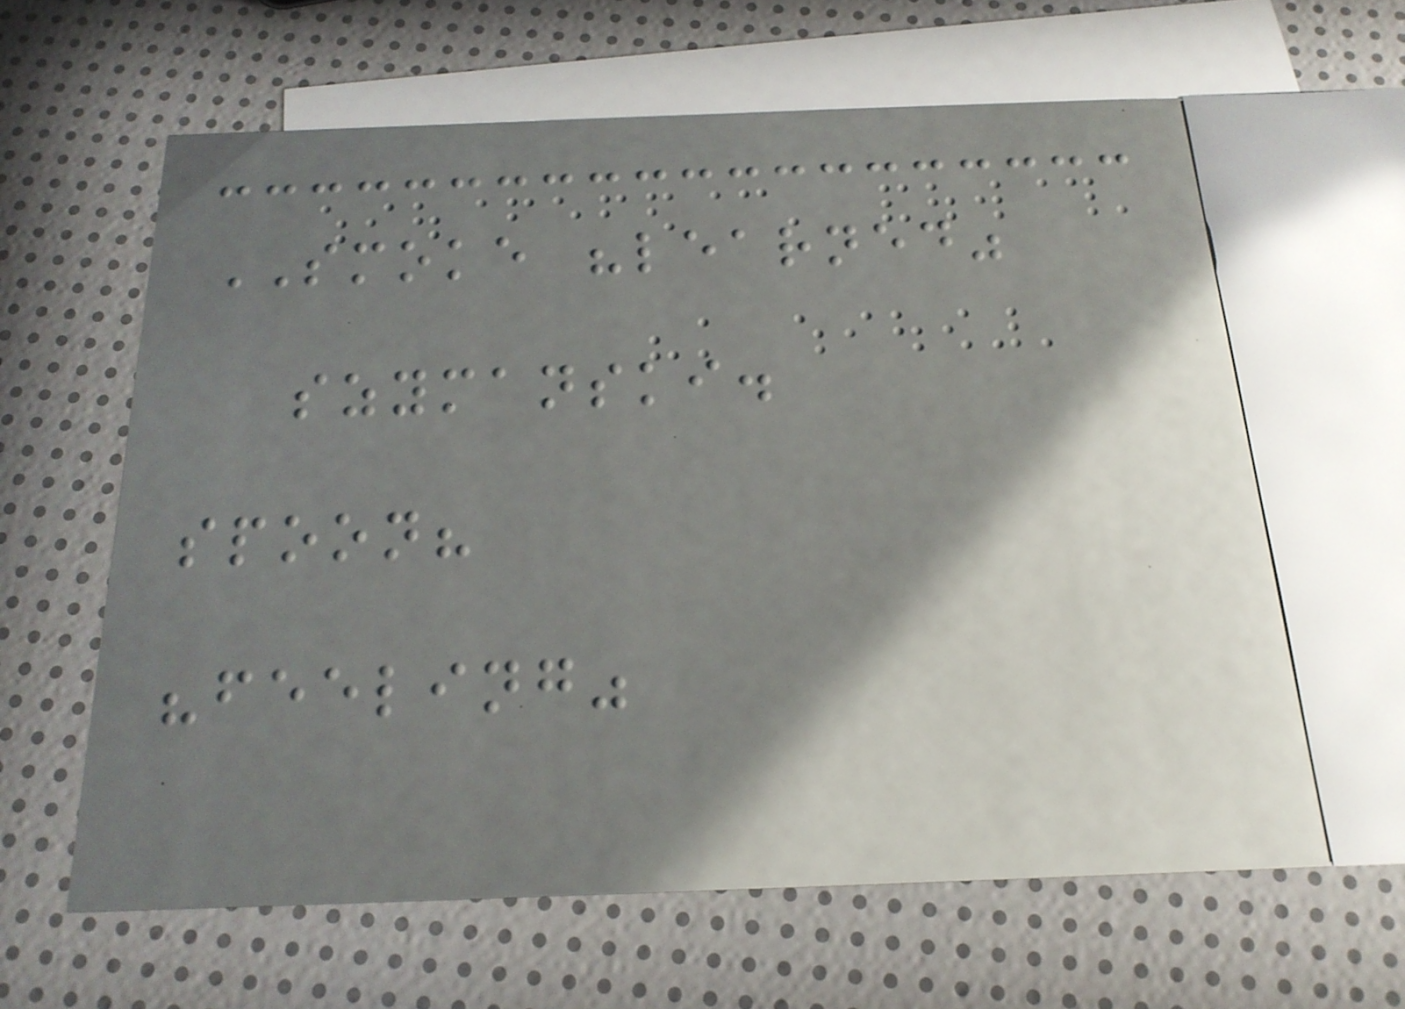SMOKE "learned"
szymanski.
spoon?
"feeling"
